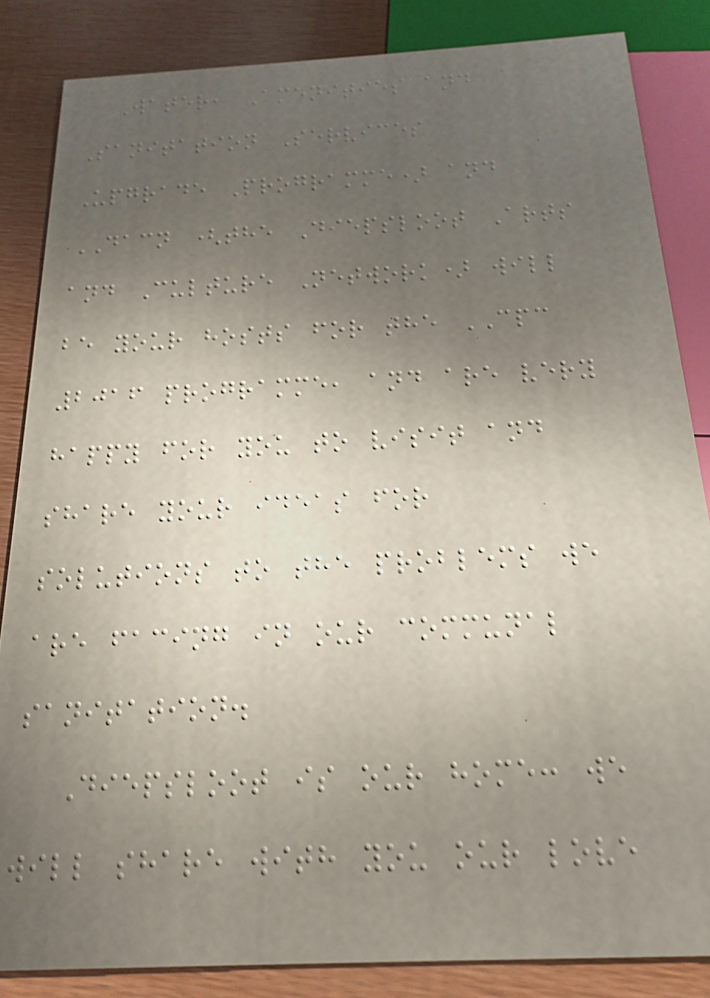Water, Amenities and
Sanitation Services
Upgrade Programme) and
DACN (the Diepsloot Arts
and Culture Network) will
be your hosts for the CPC
2016 programme, and are very
happy for you to visit and
share your ideas for
solutions to the problems we
are facing in our communal
sanitation.
Diepsloot is our home: we
will share with you our love
